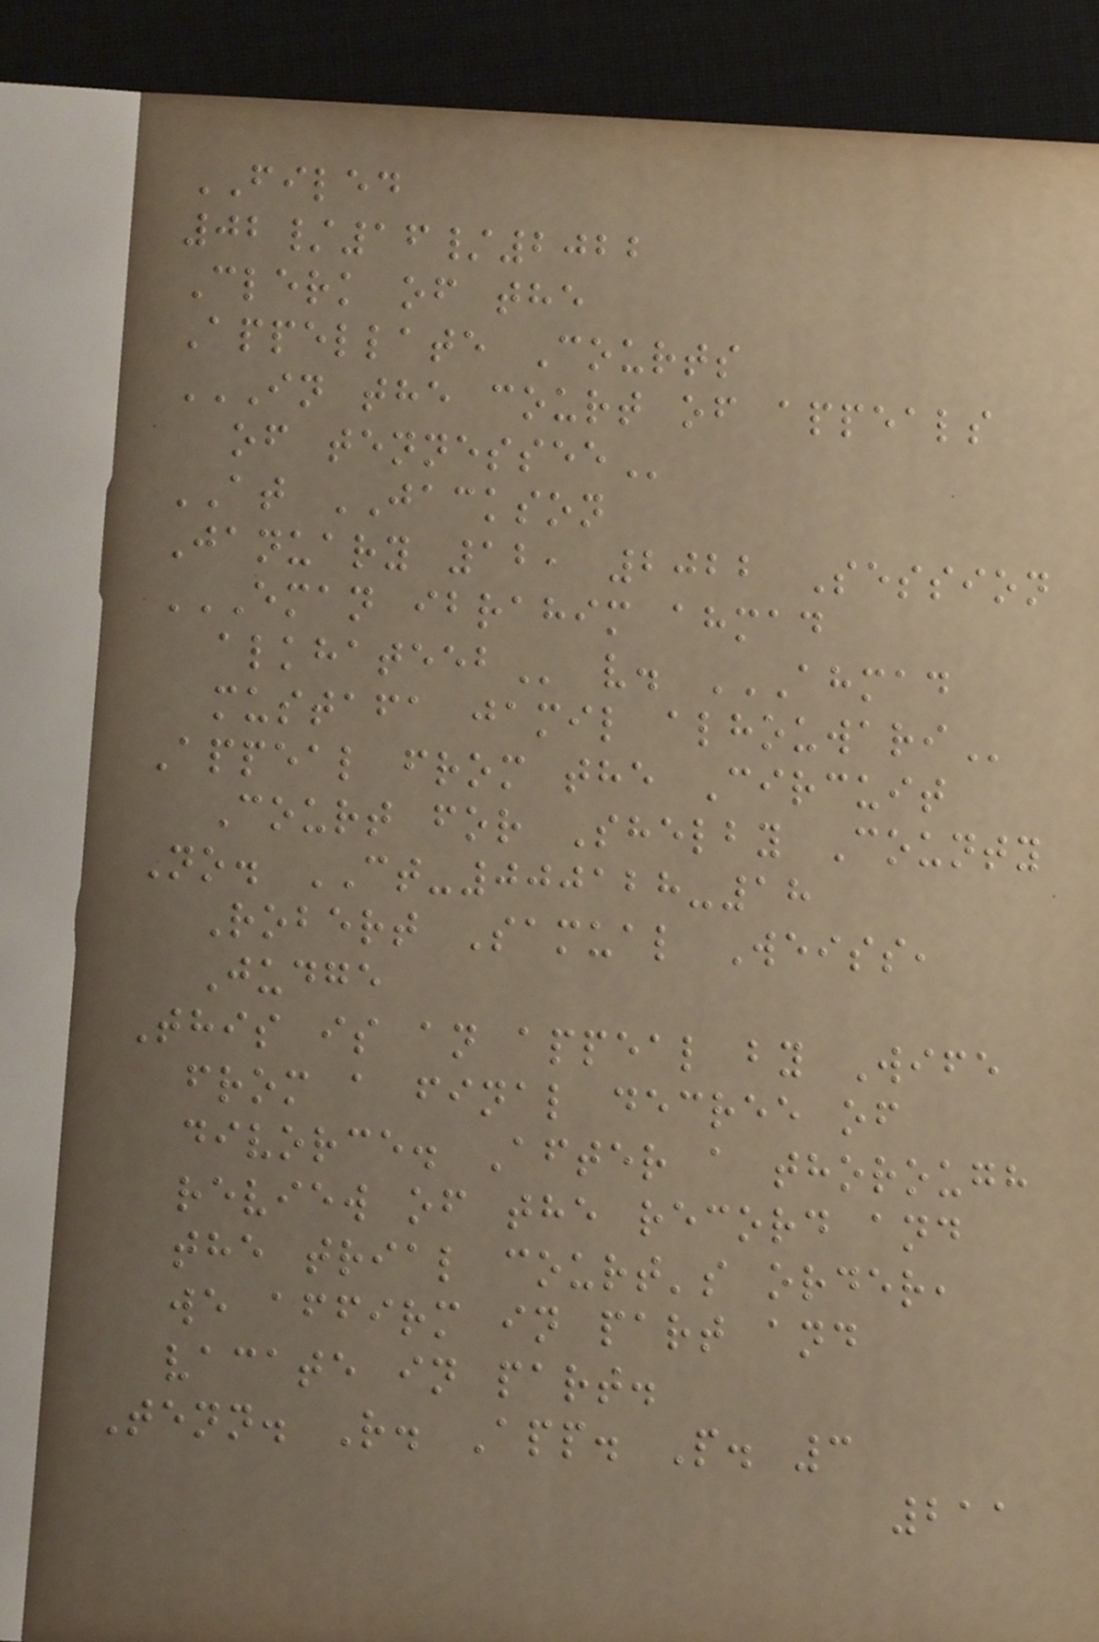FILED
02/16/2022
Clerk of the
Appellate Courts
IN THE COURT OF APPEALS
OF TENNESSEE
AT JACKSON
January 12, 2022 Session
EMAN IBRAHIM AHMAD
ALKHATEEB v. AHMAD
MUSTAFA JAMIL ALHOUWARI
Appeal from the Circuit
Court for Shelby County
No. CT-000128-18
Robert Samual Weiss,
Judge
This is an appeal by Wife
from a final decree of
divorce. After a thorough
review of the record and
the trial court's order,
we affirm in part and
vacate in part.
Tenn. R. App. P. 3
211
